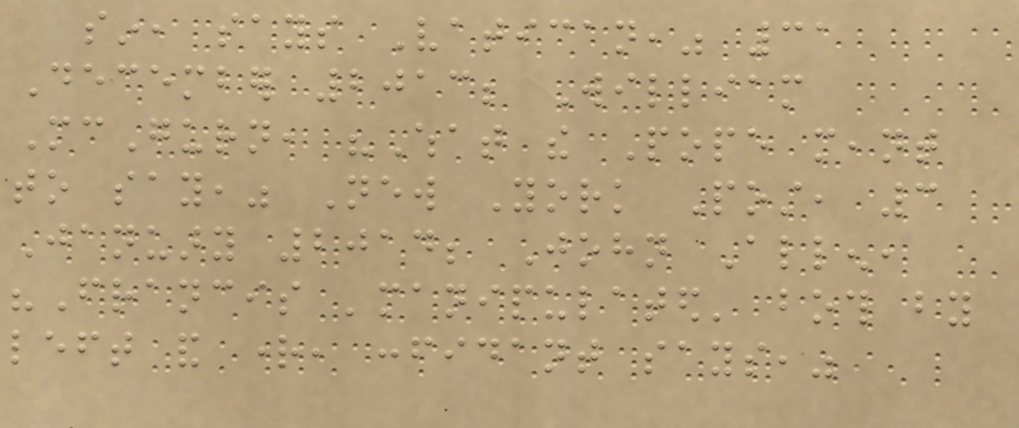sin, says Vatican," 31
December 2013; William
McGurn, "What the Pope meant
to say," New York Post, 3
January 2014; John Allen,
"Francis 'manipulated' both by
left and right, confidant says,"
